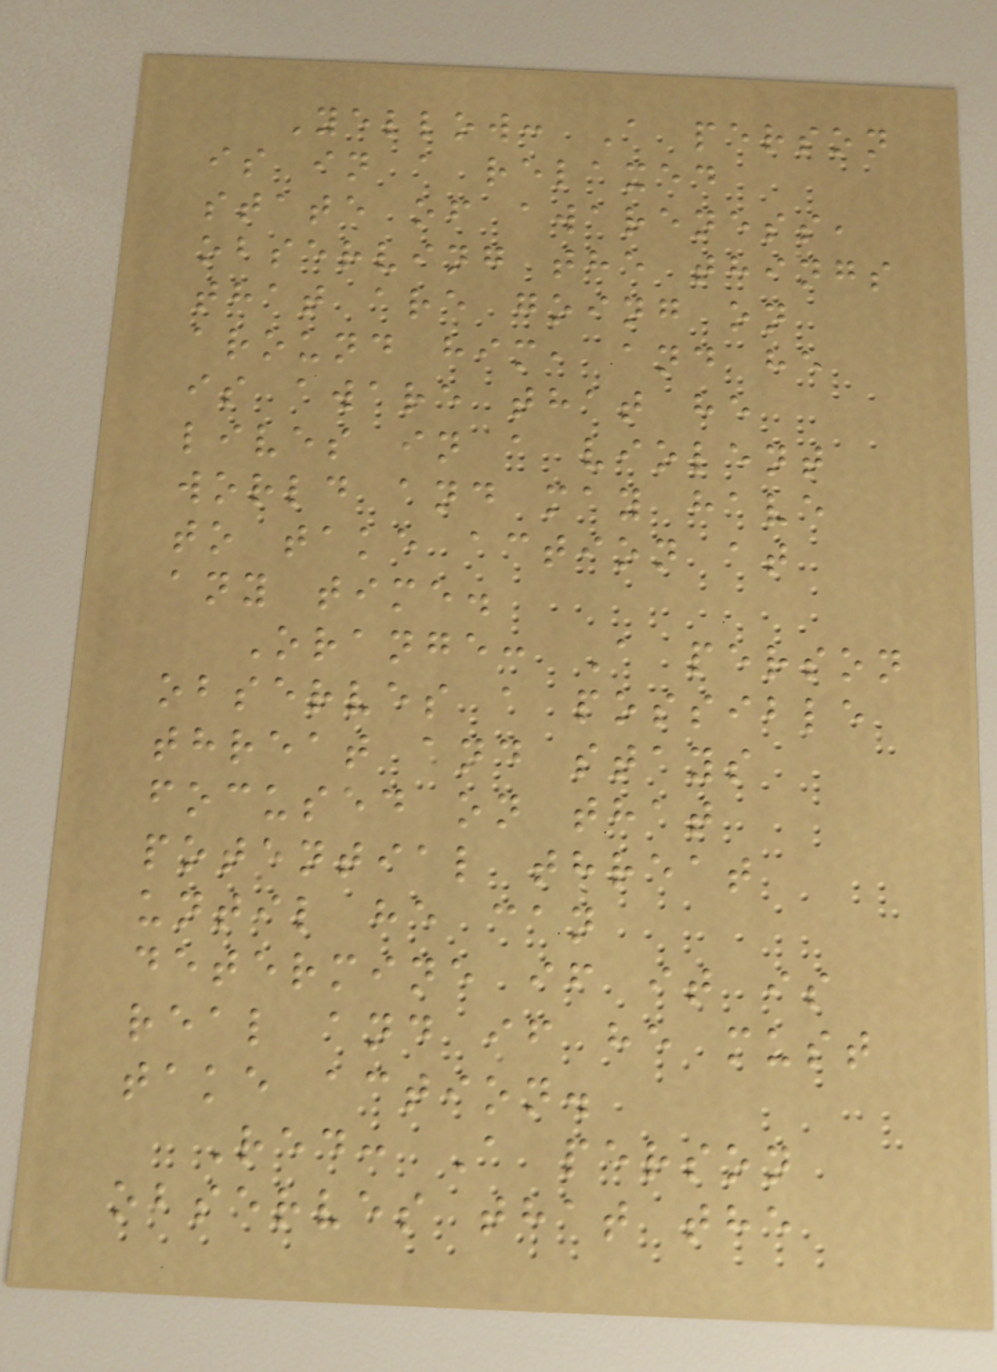Yellow: A person
is in a relaxed
state of awareness,
observing the things
that are going on
around him, and he
is aware that he
lives in a violent
world and may have
to take action at
any time.
Orange: A person
observes a possible
threat and stays
focused on that
potential threat
until he can
determine if it is
real and if he must
take action.
Red: A person
observes that the
